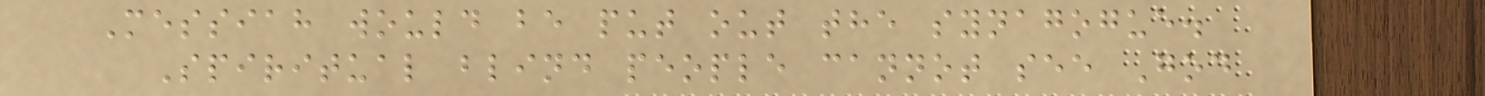Messiah would be put out the synagogue.
Spiritual blind people cannot see God
